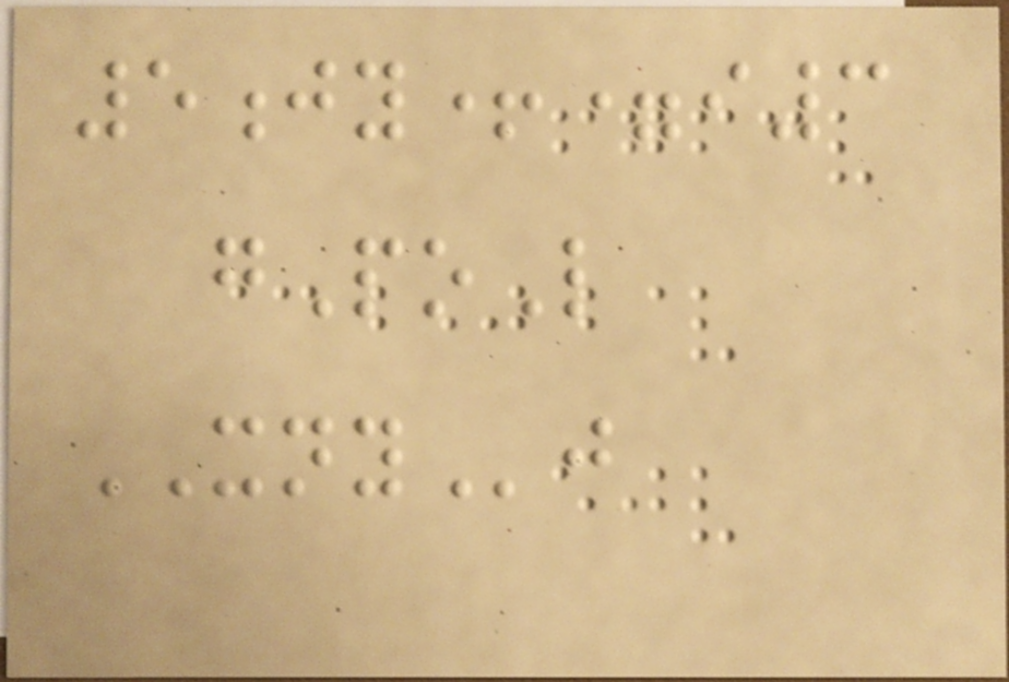5jy+=i3
gPoL
XNYj
